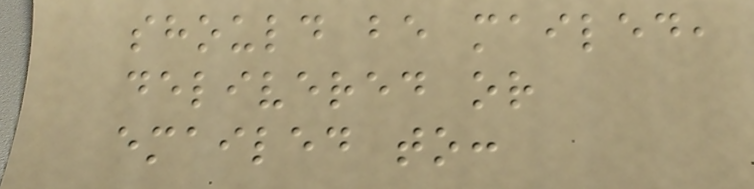should be mailed,
delivered or
emailed to:
